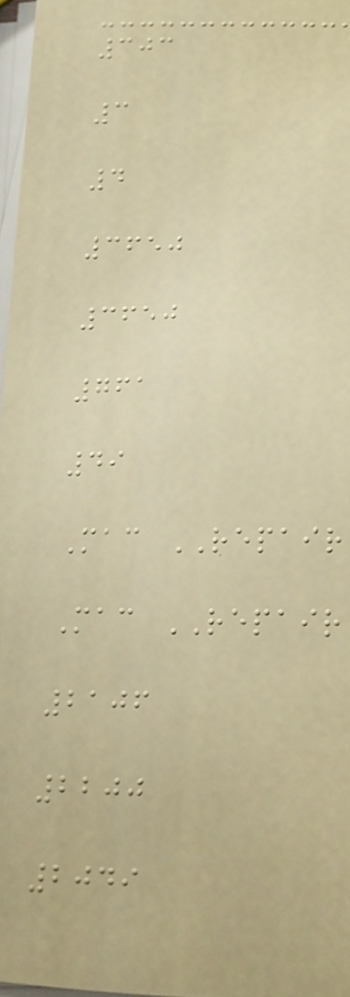303
3
4
3650
3650
761
49
Mac REPAIR
Mac REPAIR
2106
2200
2049
